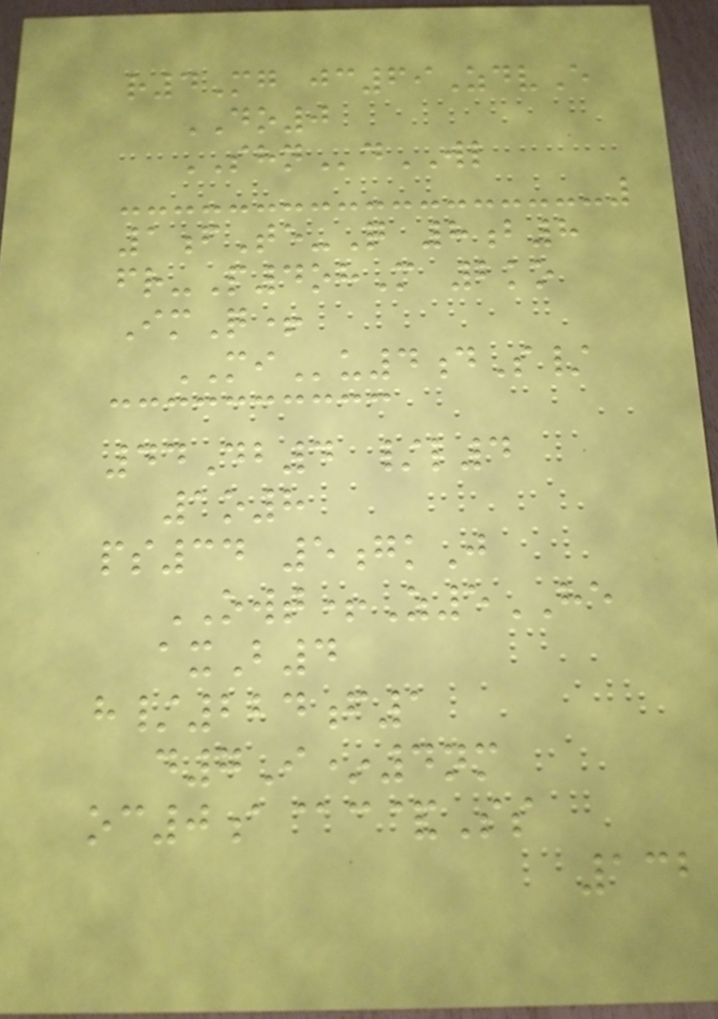r4Mg jc69ZdvE
DO0
SHNdWL
1fTe-Q 8b8
fr-P4ohM 2ko
ImQ+
MIu4dS/
44Db4 /l4
1o8
ps34 5gkJ
OWT+Z5HE
axB4
h/224f1
d7I*4nm
oc0a@c&Ss
132
